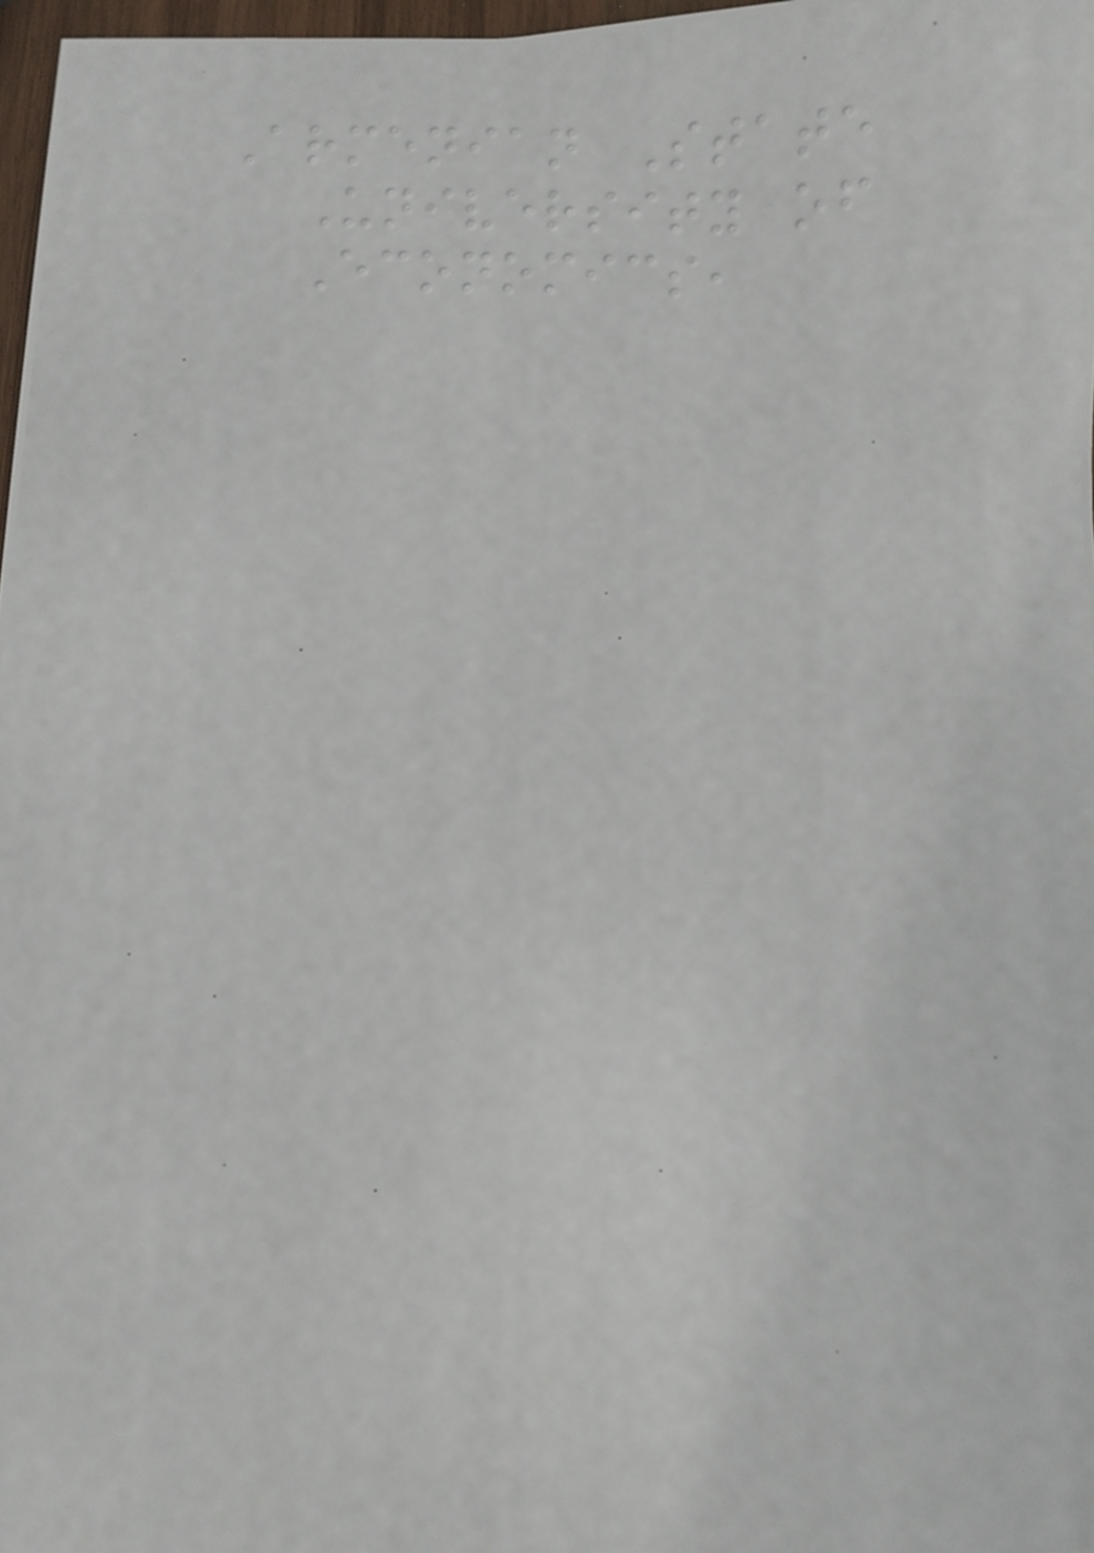Armenian State
University of
Economics,
